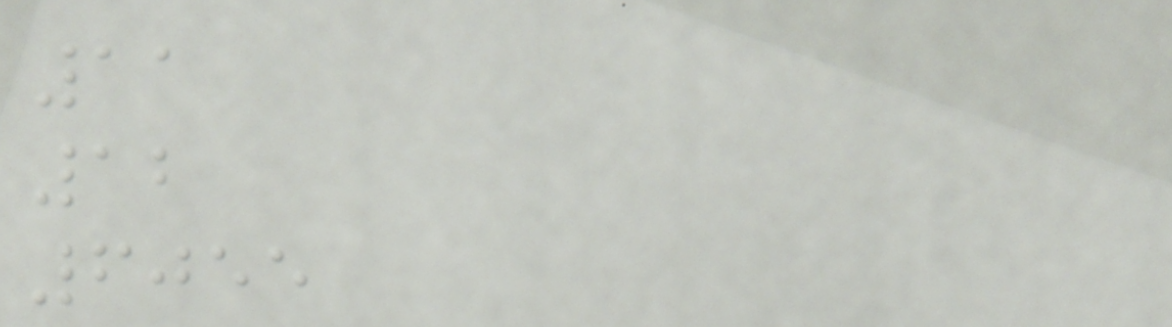11
12
6055
